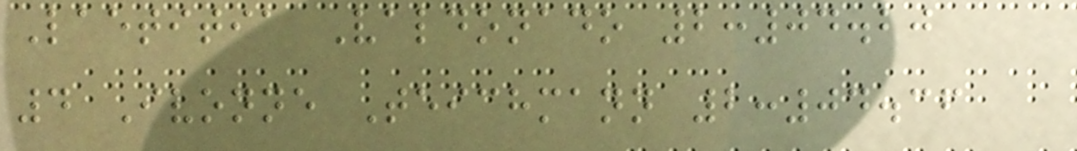Laetitia Valdonado 2:04.20
4 Ivonne Teichmann 2:04.36
